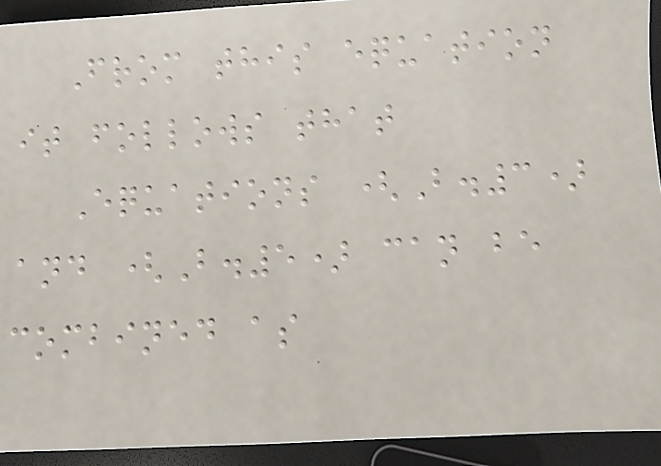From this equation
it follows that
Equations (B.3)
and (B.5) can be
combined as
